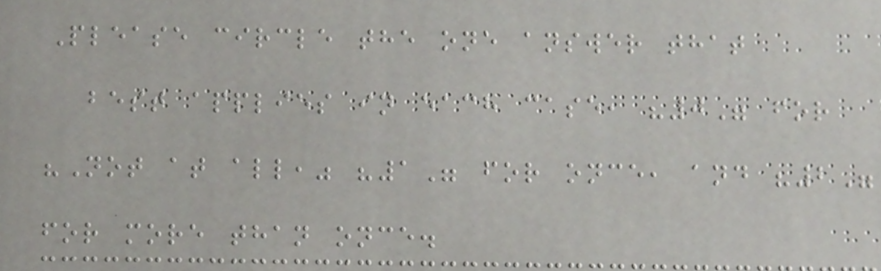Please circle the one answer that
best applies in each case, "0" for
"Not at all," "1" for once, and "2"
for more than once.
